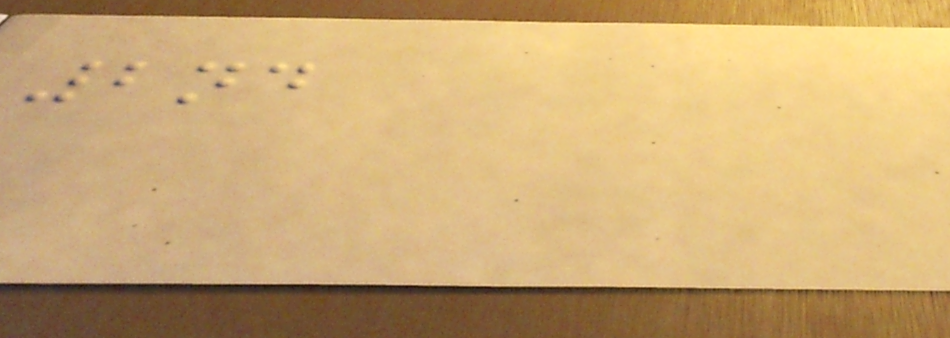2nd
